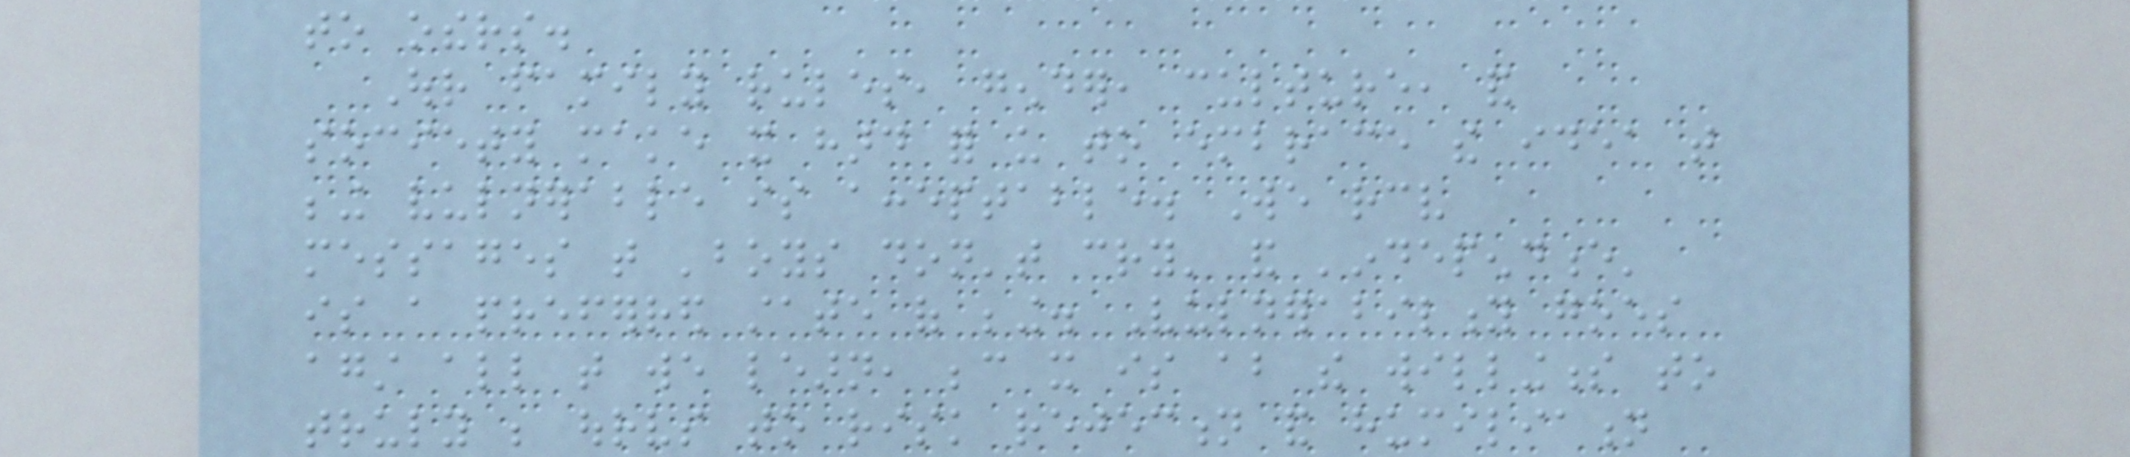to others.
Our family rules, gender, culture, and
society make it hard for us to embrace the idea that
being vulnerable is acceptable. We receive
messages that 'boys don't cry' and 'independence'
is a preferred state of being. Vulnerability goes
against all that we learn, because it is about the willingness to
truly be ourselves to risk rejection and humiliation
